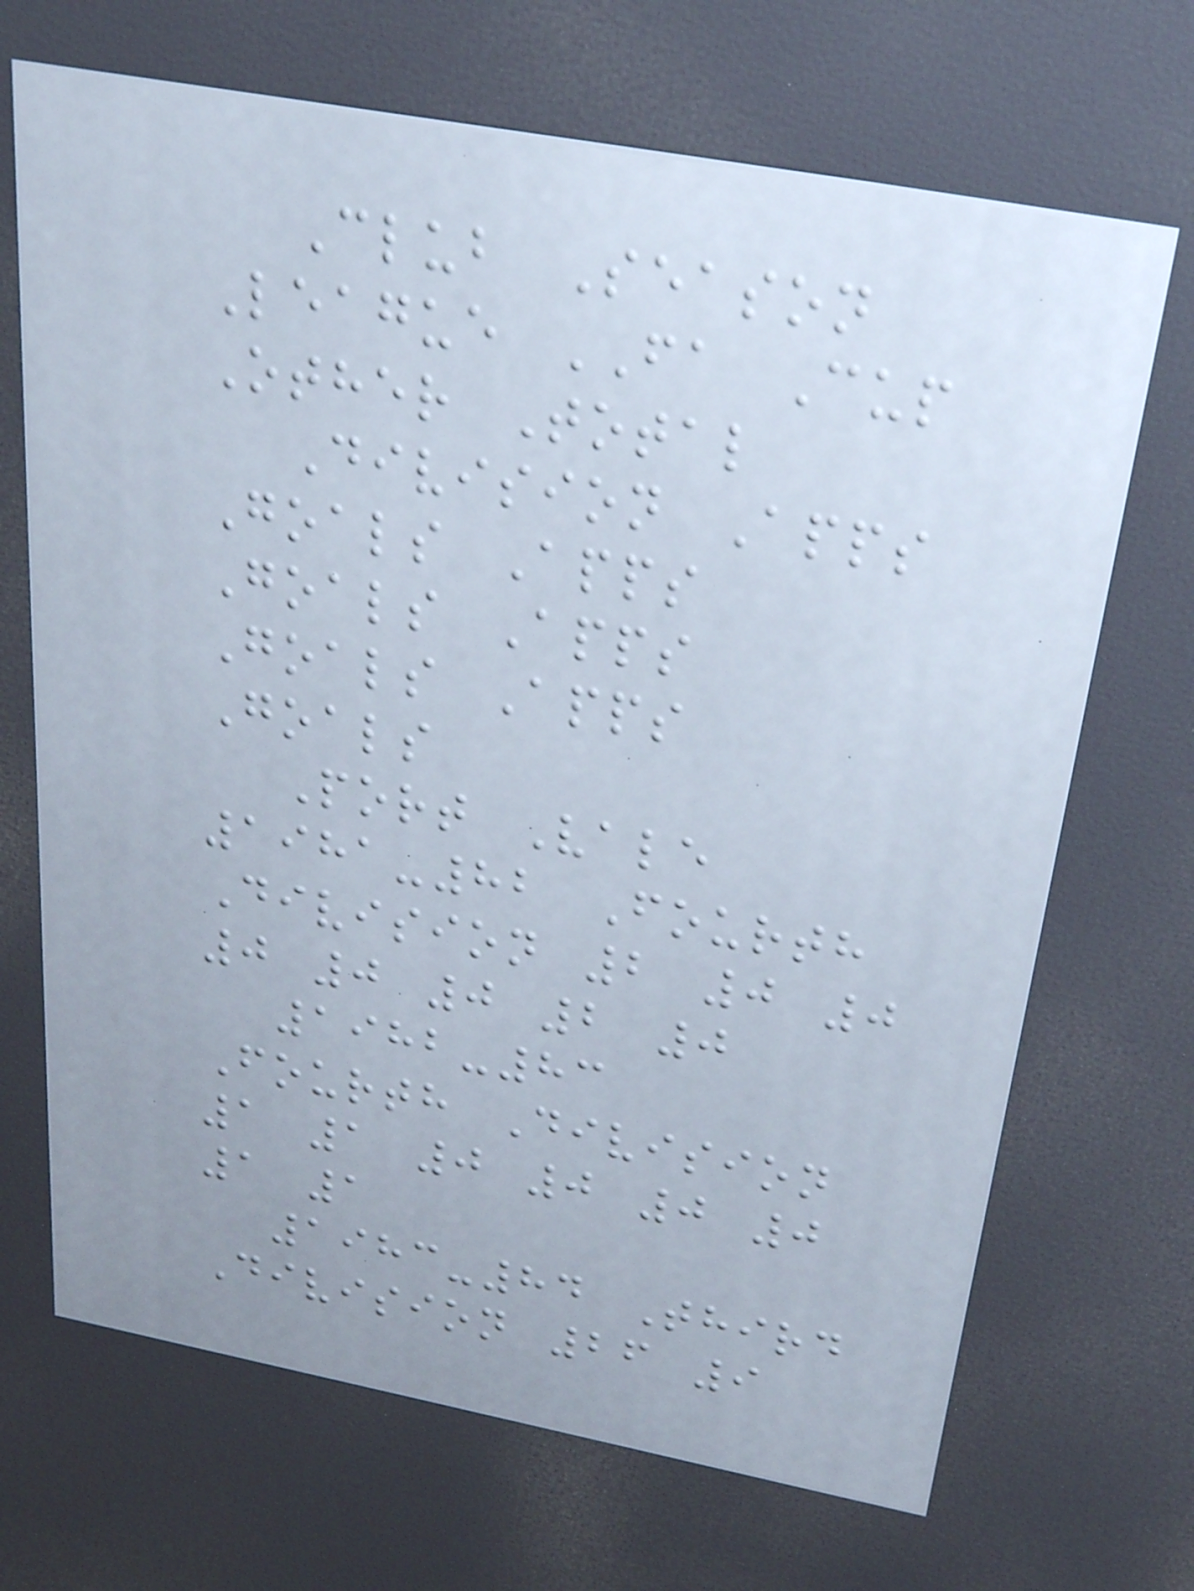Club Season
League FA Cup
Other Total
Division Apps
Goals Apps
Goals Apps
Goals Apps
Goals
Port Vale
1981-82 Fourth
Division 2 0 0
0 0 0 2 0
1982-83
Fourth Division
1 1 0 0 0 0
1 1
1983-84 Third
Division 26 9
